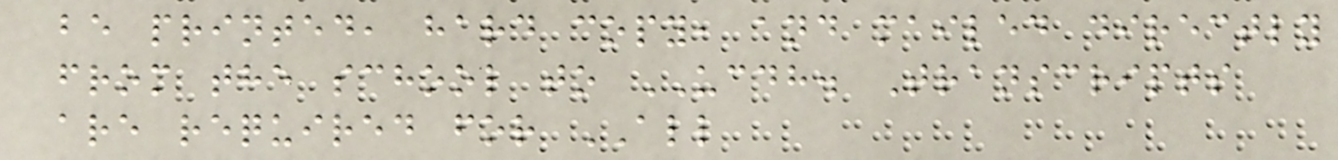be printed, hard copy, and mailed directly
from the school to UCDH. Transcripts
are required for ALL
